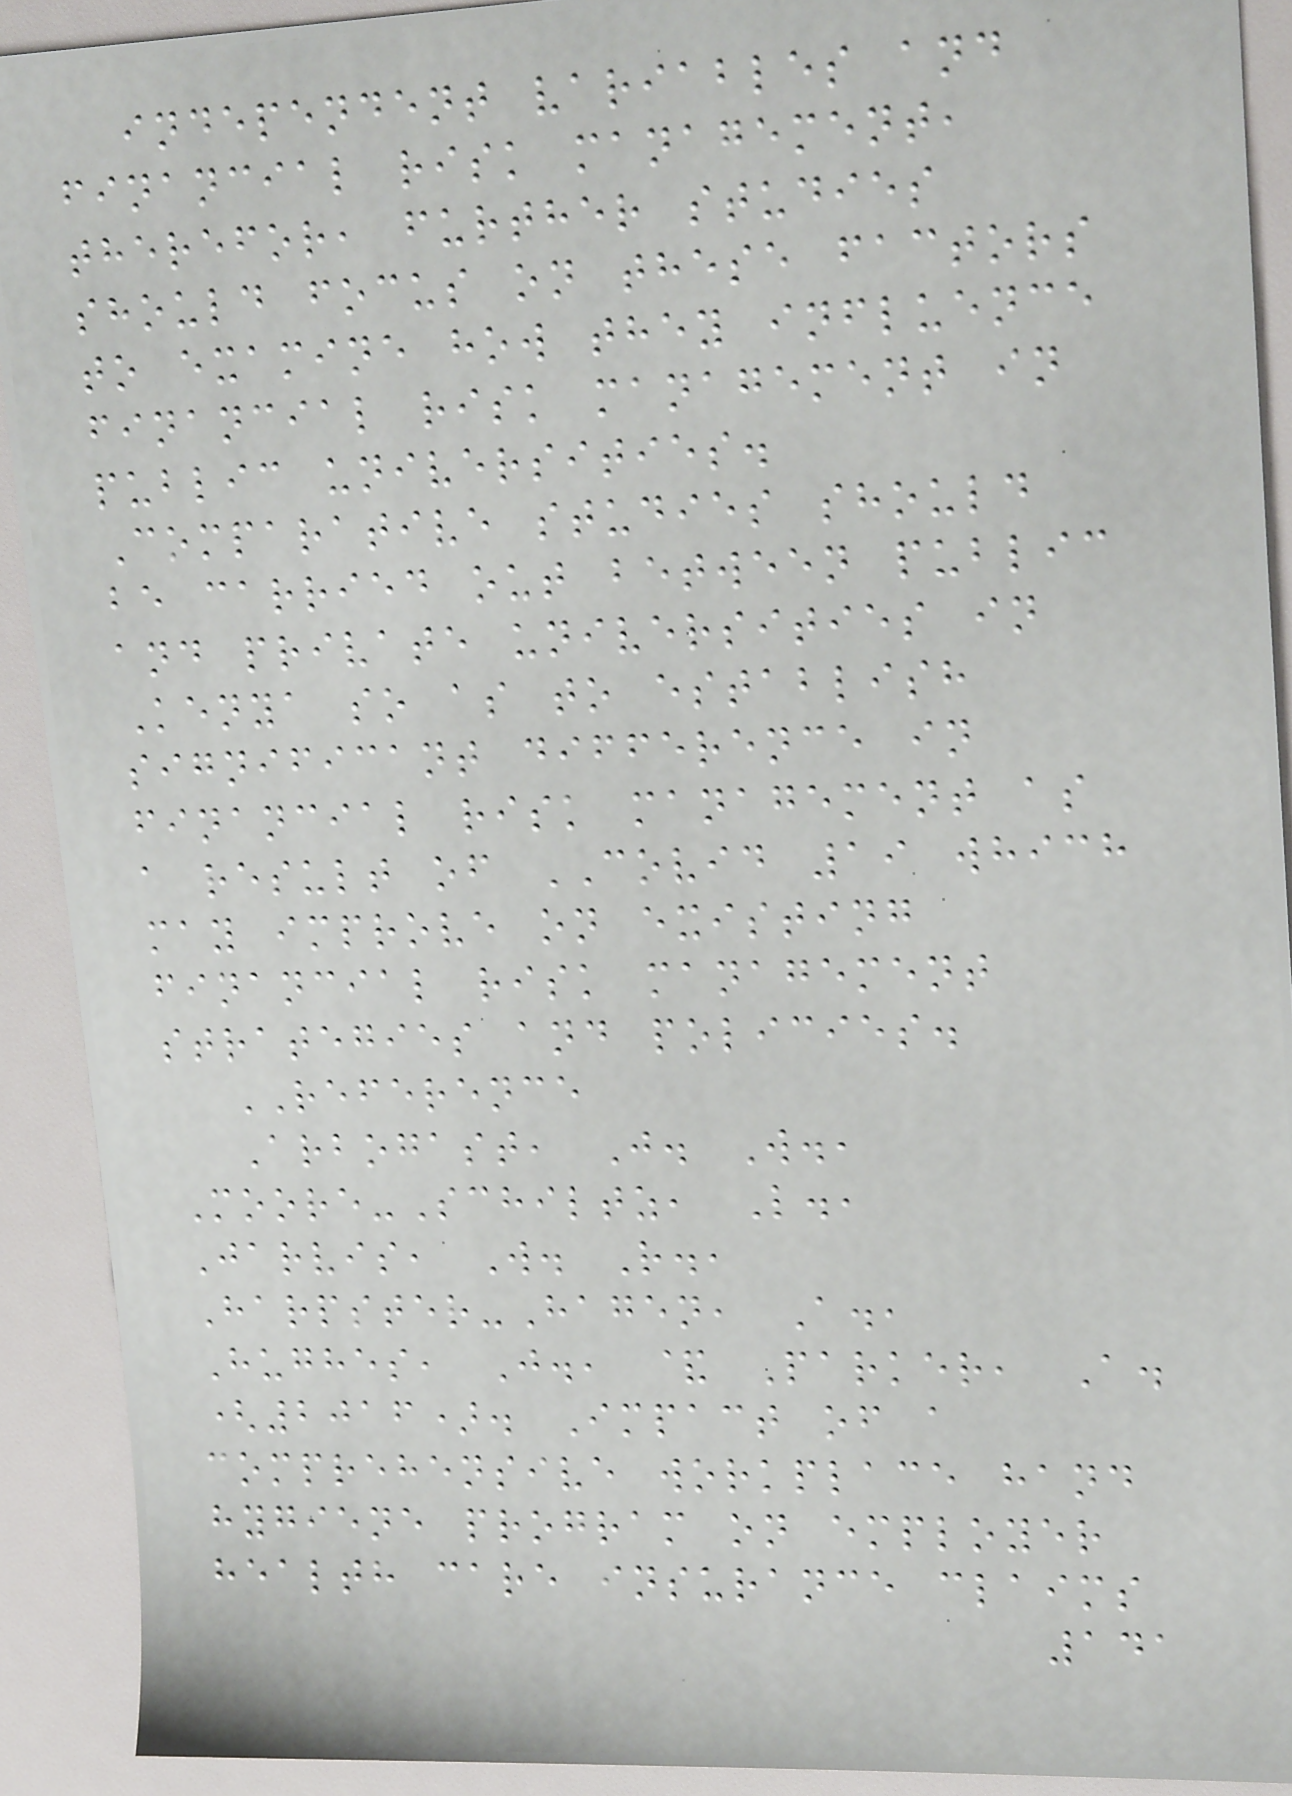independent variables and
financial risk management,
therefor, further studies
should focus on these factors
to examine how they influence
financial risk management in
public universities.
Comparative studies should
be carried out between public
and private universities in
Kenya so as to establish
significant difference in
financial risk management as
a result of COVID 19 which
may improve on existing
financial risk management
strategies and policies.
REFERENCE
Arbogast, J. W.,
Moore-Schiltz, L.,
Jarvis, W. R.,
Harpster-Hagen, A.,
Hughes, J., & Parker, A.
(2016). Impact of a
comprehensive workplace hand
hygiene program on employer
health care insurance claims
141
